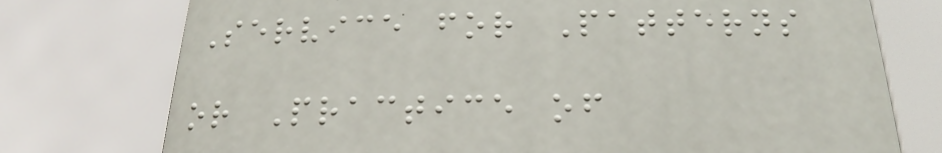Service for Patterns
or Practice of
